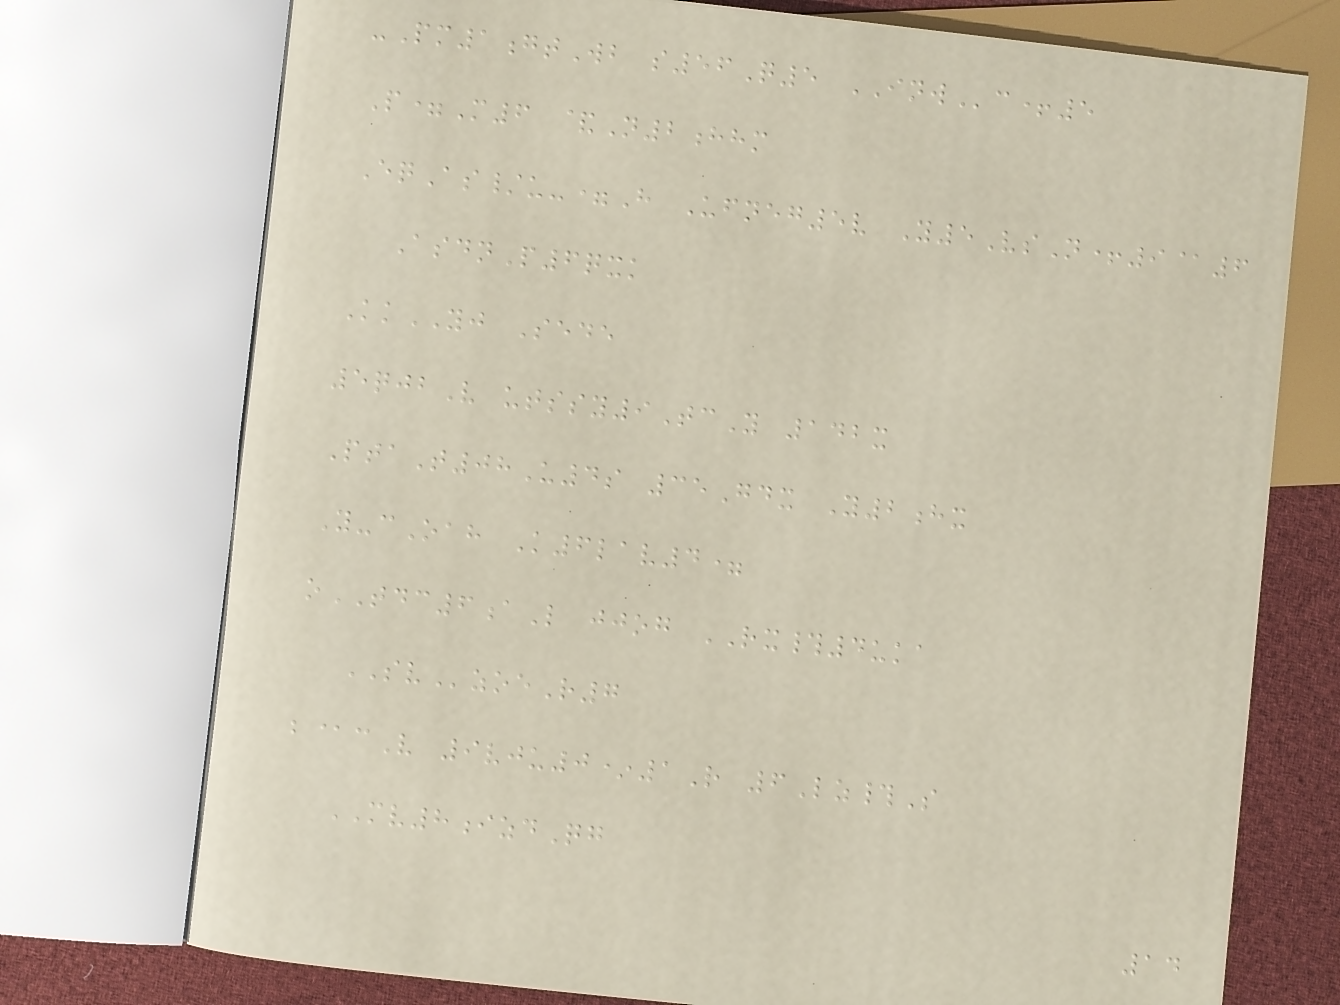-Pm1gtWb s56Q5 INWc+5
P=M6 &N2hhm
EqAs/u-=H Ufneg5v Y5VsN+9@6
AsdnP6qxk
KkYJ Sede
5qjbV utssy9TcY 142x
PtaT08U4s 35Gdx Y2hx
Y-cOah K6lav4=
oTDC6aL jjog RX#4uka
SVzoeR7
b@cV 9vju0*1R 6Lz#S
MV8izdQg
14
